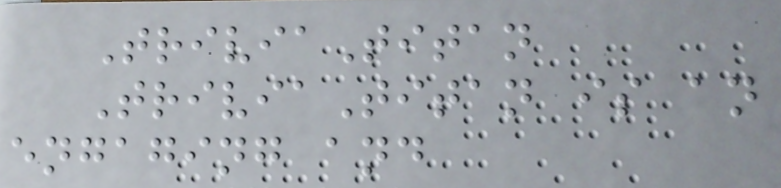TriviaTitan
TriviaTitan is an
engaging and
